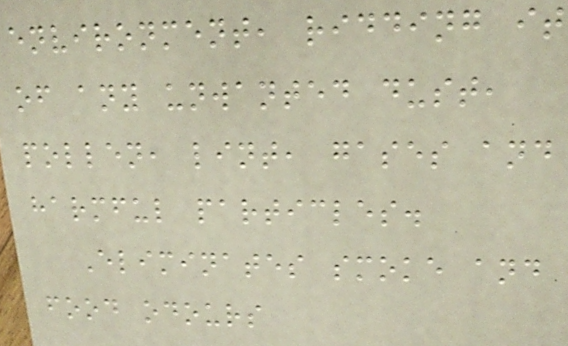environment, ridding it
of any unwanted dust,
pollen, lint, gases and
harmful particles.
Eliminates smoke and
food odours
